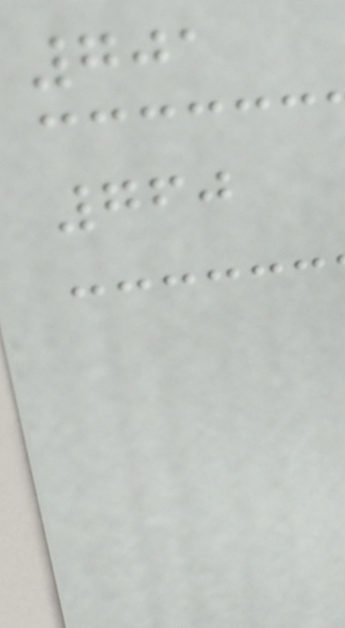701
760
